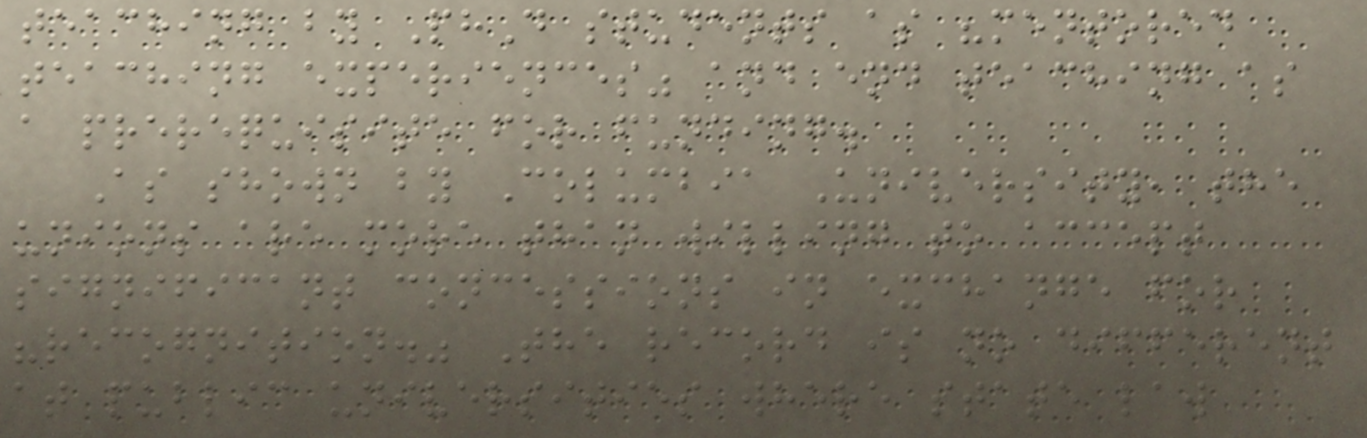teaching by PhD students as "mentored
teaching experiences" and end teaching as
a prerequisite for funding.
As shown by Columbia University, the
unions are more than willing to accept
significant concessions in exchange for
"recognition." The record is no different
at public universities where state law
